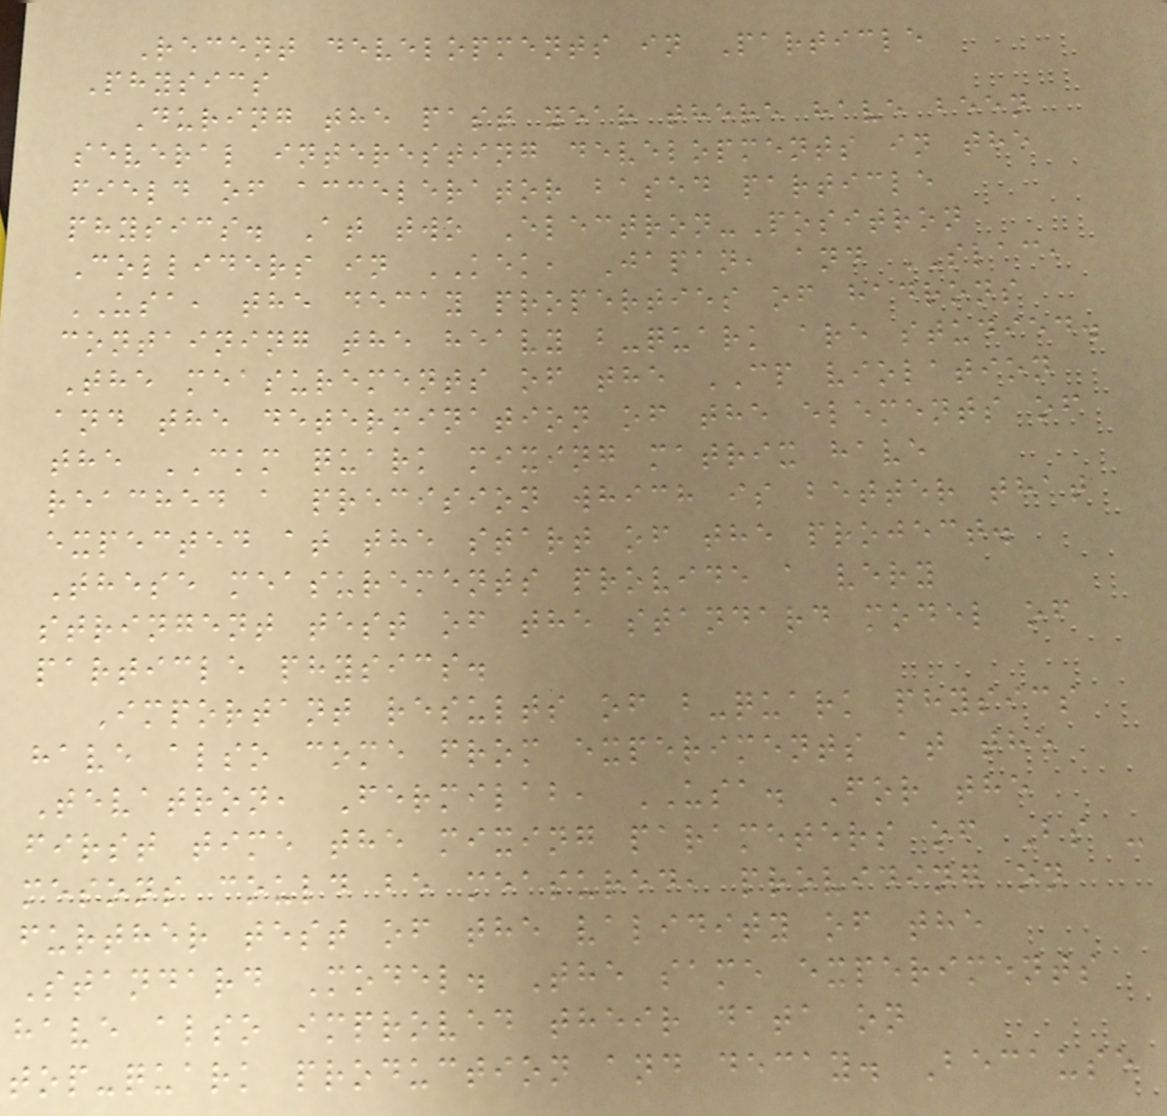Recent developments in Particle
Physics
During the past year there have been
several interesting developments in the
field of accelerator based particle
physics. At two Electron-Positron
Colliders in KEK, Japan, and SLAC,
USA, the decay properties of hadrons
containing the heavy b-quark are studied.
The measurements of the CP violation
and the determination of the elements of
the CKM quark mixing matrix have
reached a precision which is better that
expected at the start of the project.
These measurements provide a very
stringent test of the standard model of
particle physics.
Important results of b-quark physics
have also come from experiments at the
Tevatron, Fermilab, USA. For the
first time the mixing parameters of Bs -
mesons could be measured, providing on
further test of the validity of the
Standard Model. The same experiments
have also improved their data on
top-quark production and decay. Because
